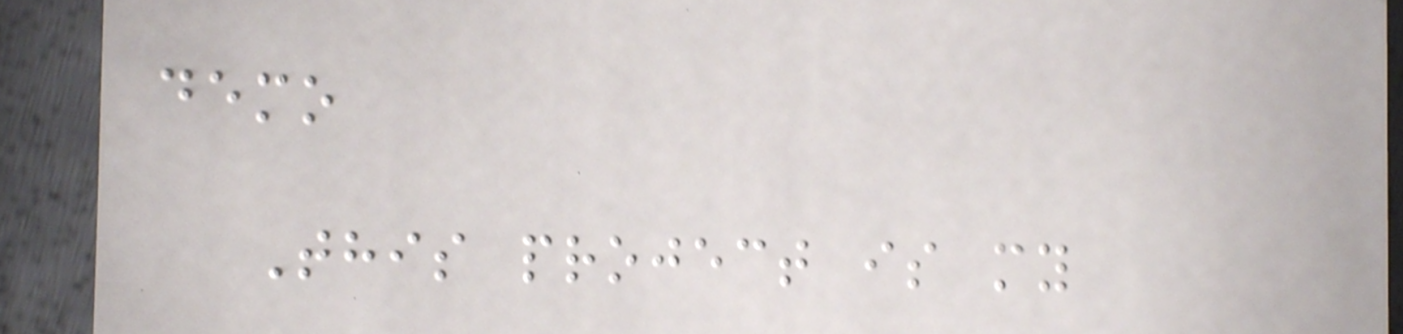demo
This project is my
